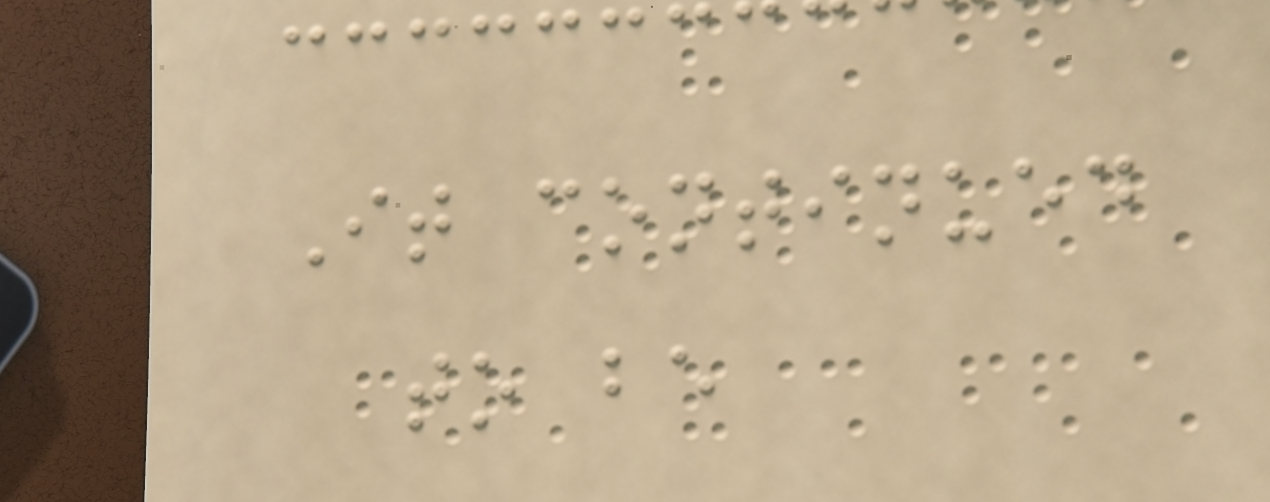It continued
to be
